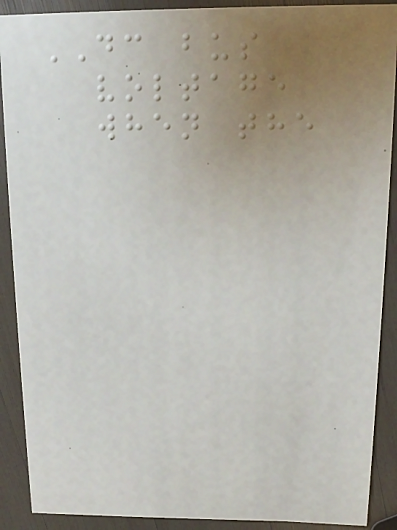DC bus
voltage
when the
